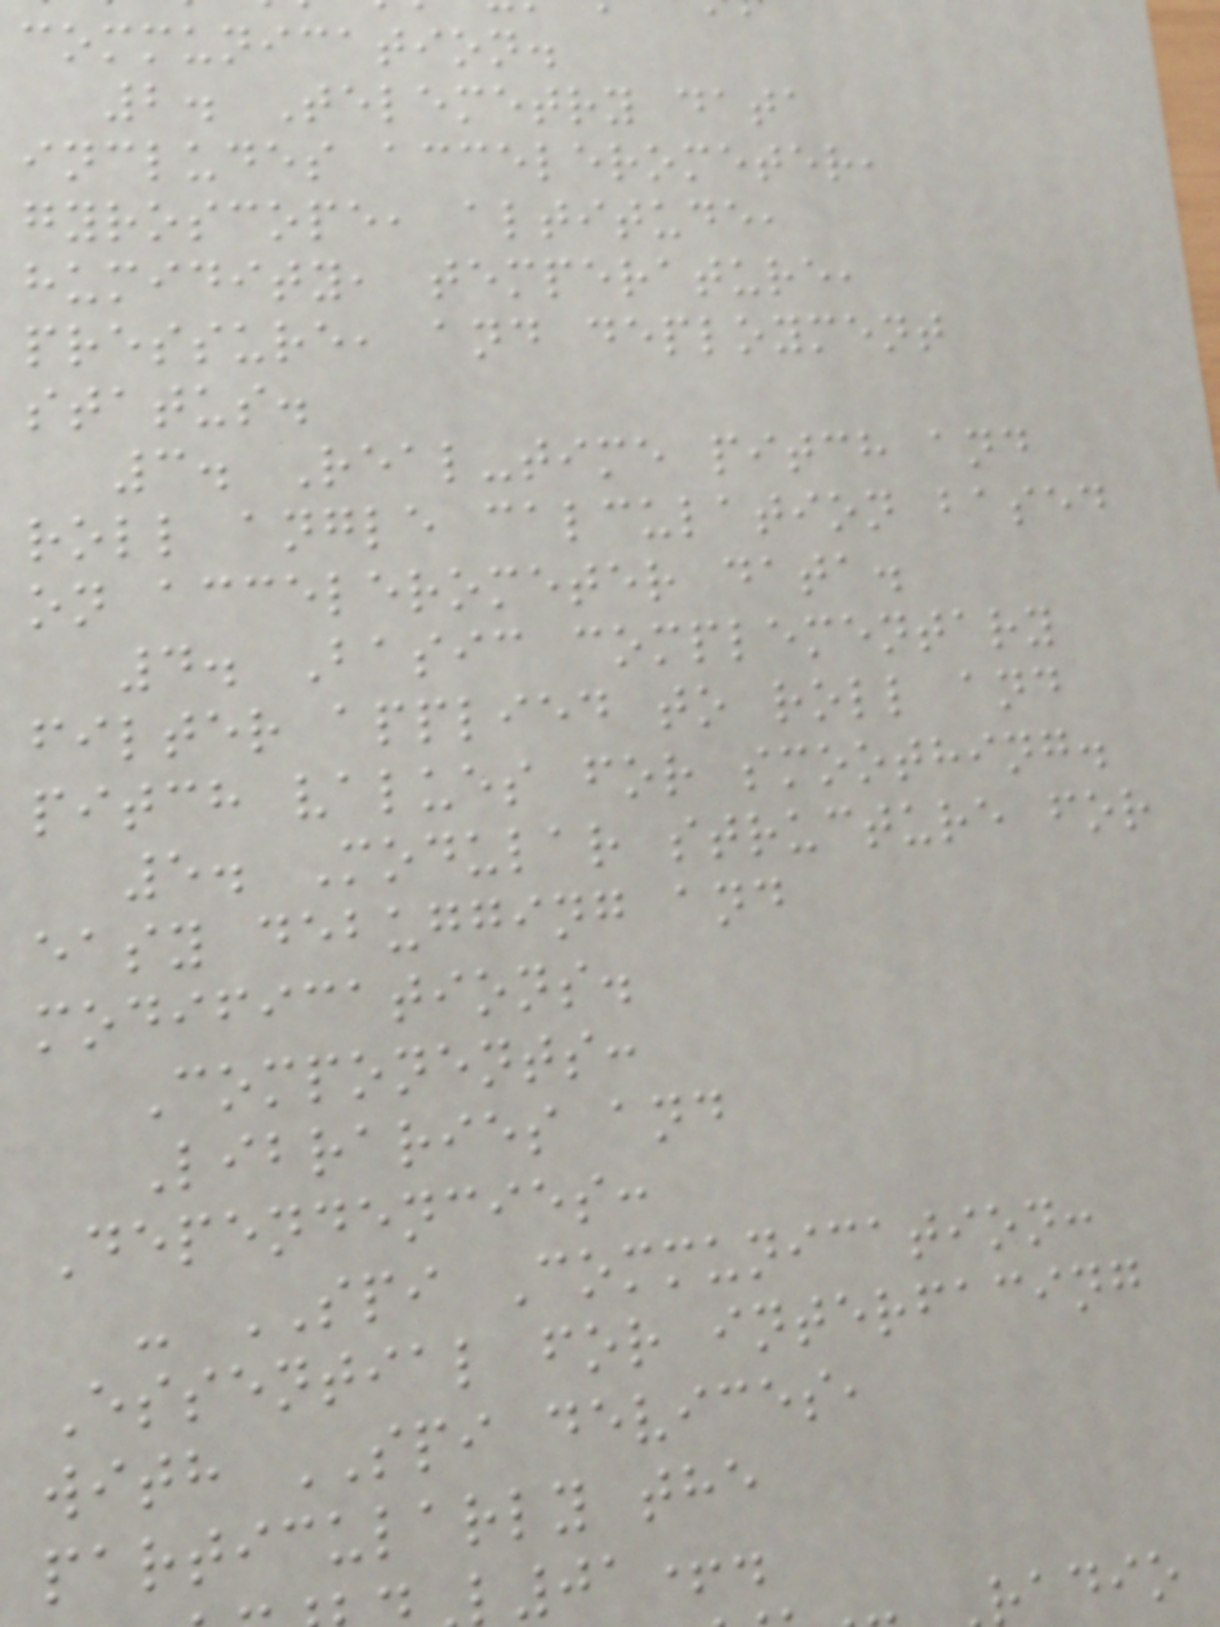communication.
2. Telemetry data
includes accelerometer,
gyroscope, altitude,
humidity, temperature,
pressure, and deployment
status.
3. Real-time pitch and
roll angle calculation based
on accelerometer data.
4. Basic complementary
filter applied to roll and
pitch values for smoothing.
5. Modular structure for
easy debugging and
modifications.
Components:
Libraries and
Dependencies:
- SPI Communication:
Essential for interfacing
with SPI devices,
particularly the
01+.
